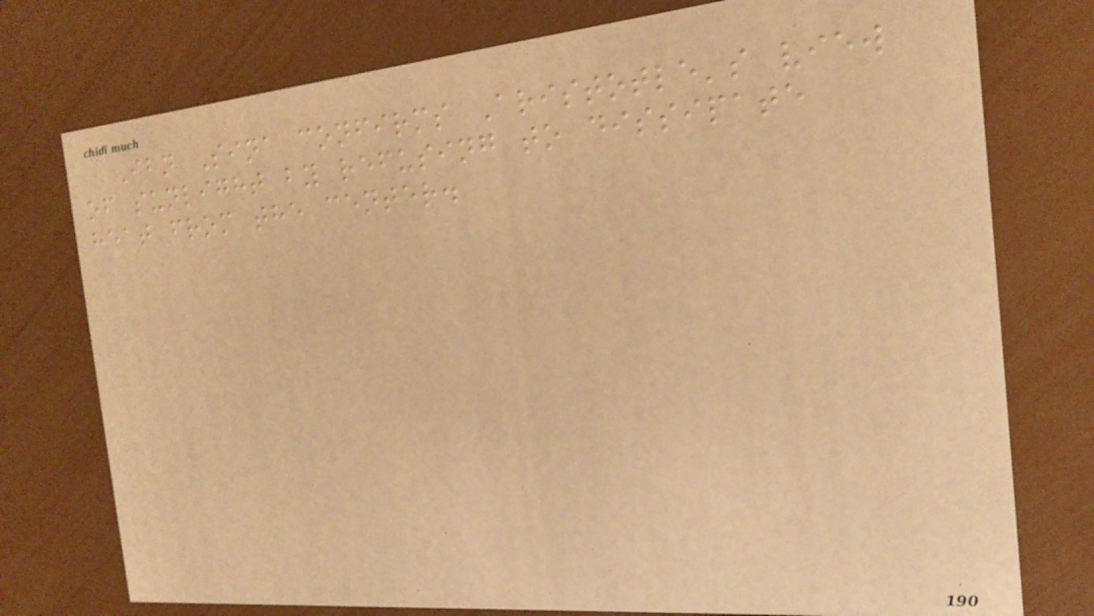Ibn Sina confirms Aristotle's view
of sunlight by refusing to dissipate
heat from the center.
